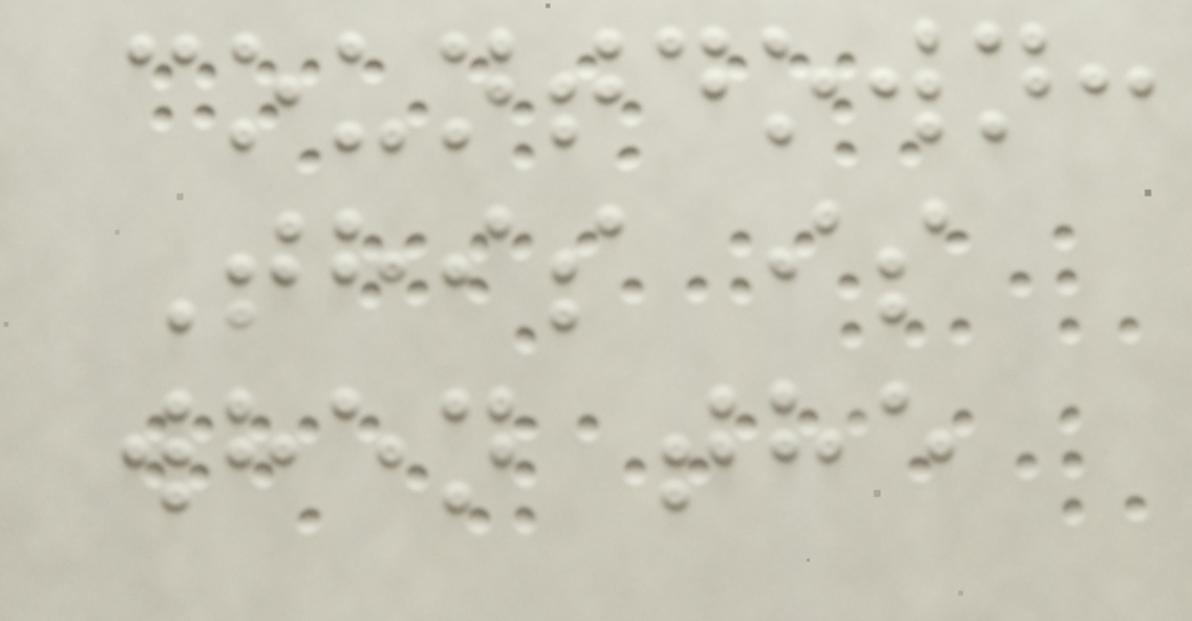countdown:
This is
when the
